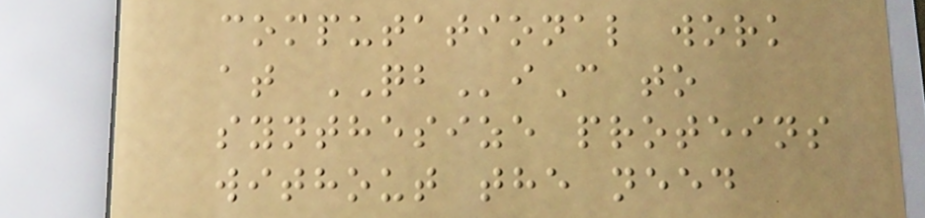computational work
at QBiC to
synthesize proteins
without the need
